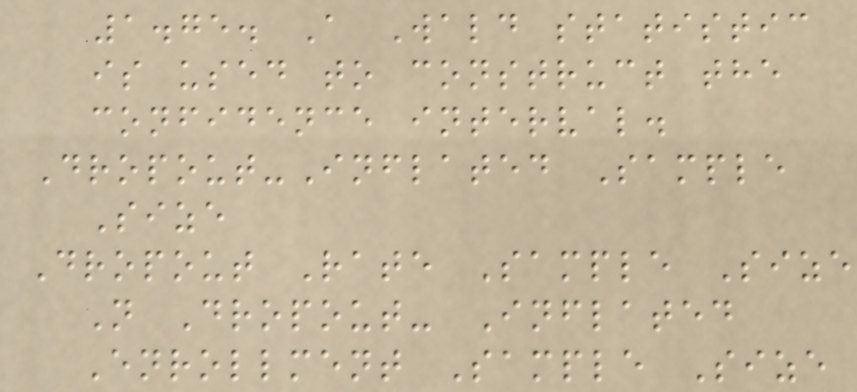1.75. A Wald statistic
is used to construct the
confidence interval.
Dropout-Inflated Sample
Size
Dropout Rate Sample Size
N Dropout- Inflated
Enrollment Sample Size
